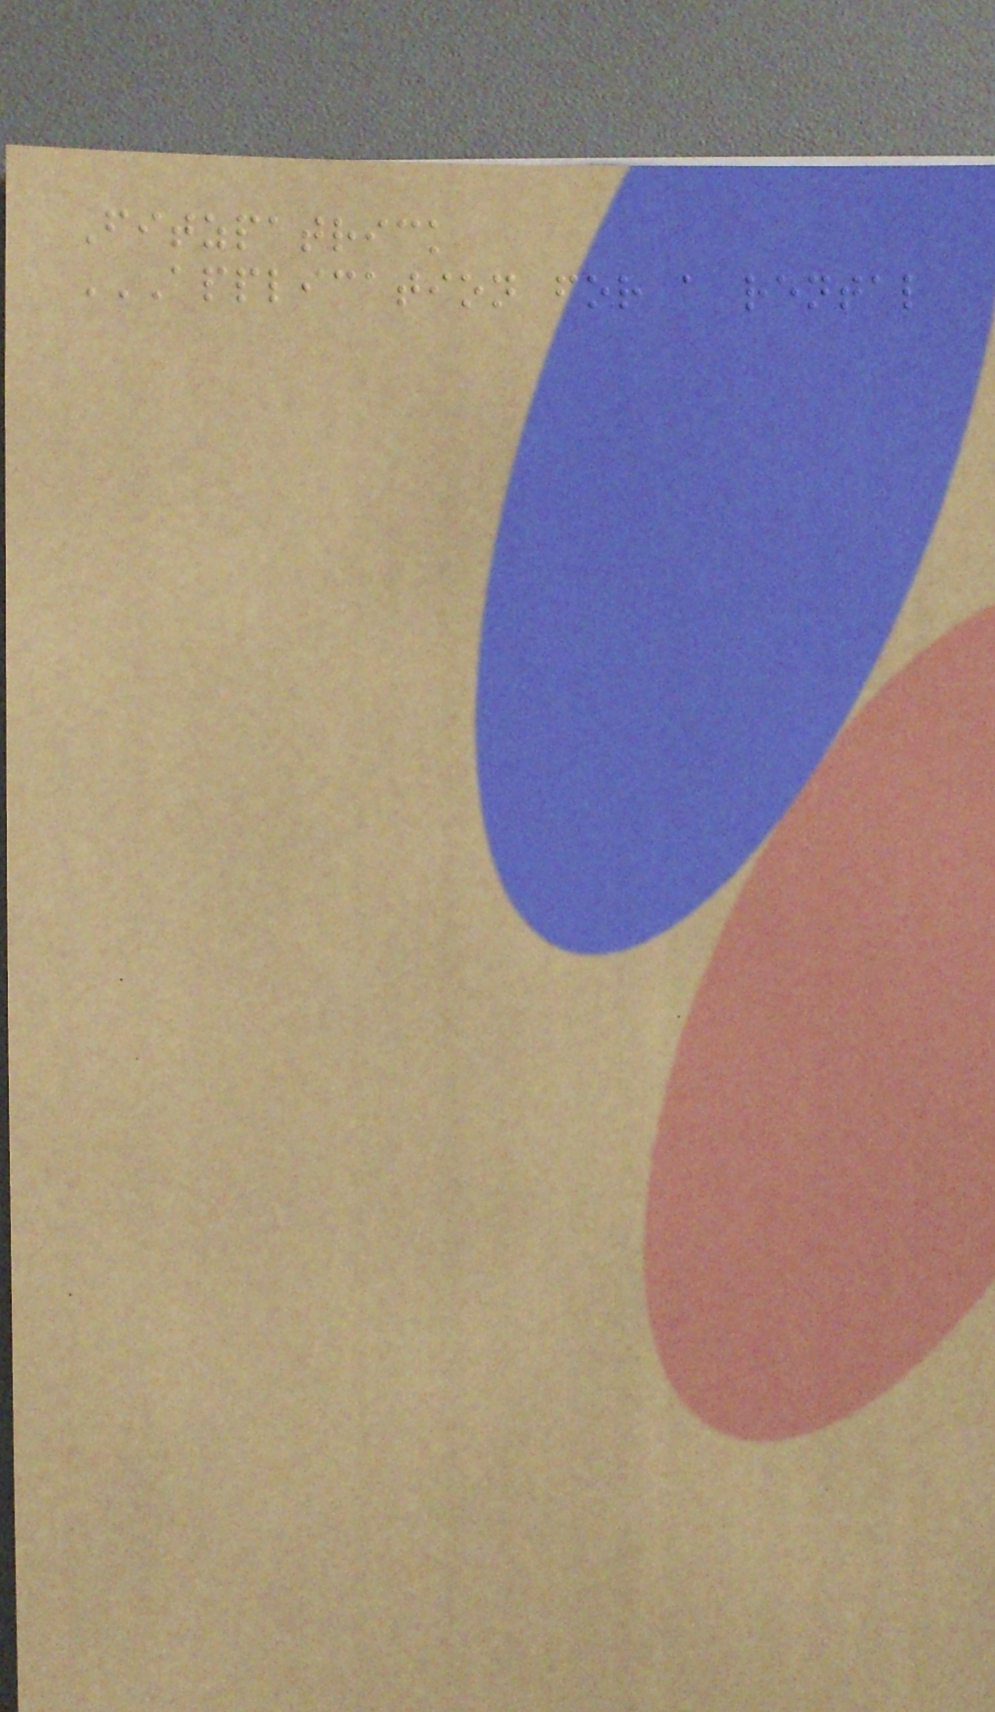Fitzpatrick
APPLICATION FOR A RENTAL
